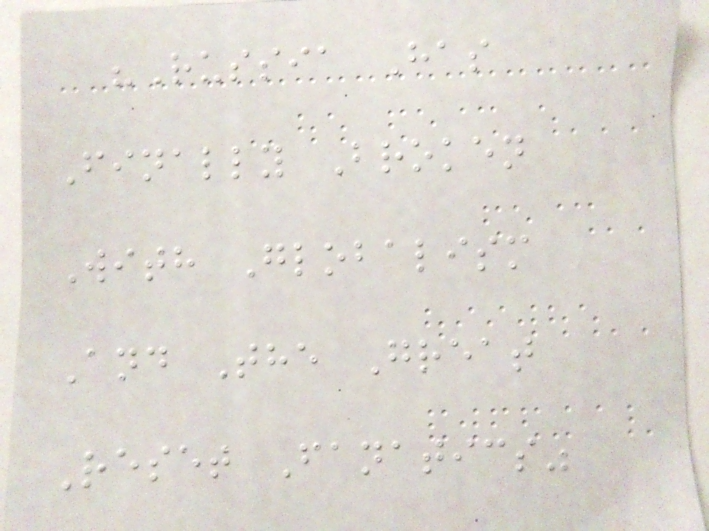"Russia Has
Finally Broken
With Globalism
And The Great
Reset Fanatics"
